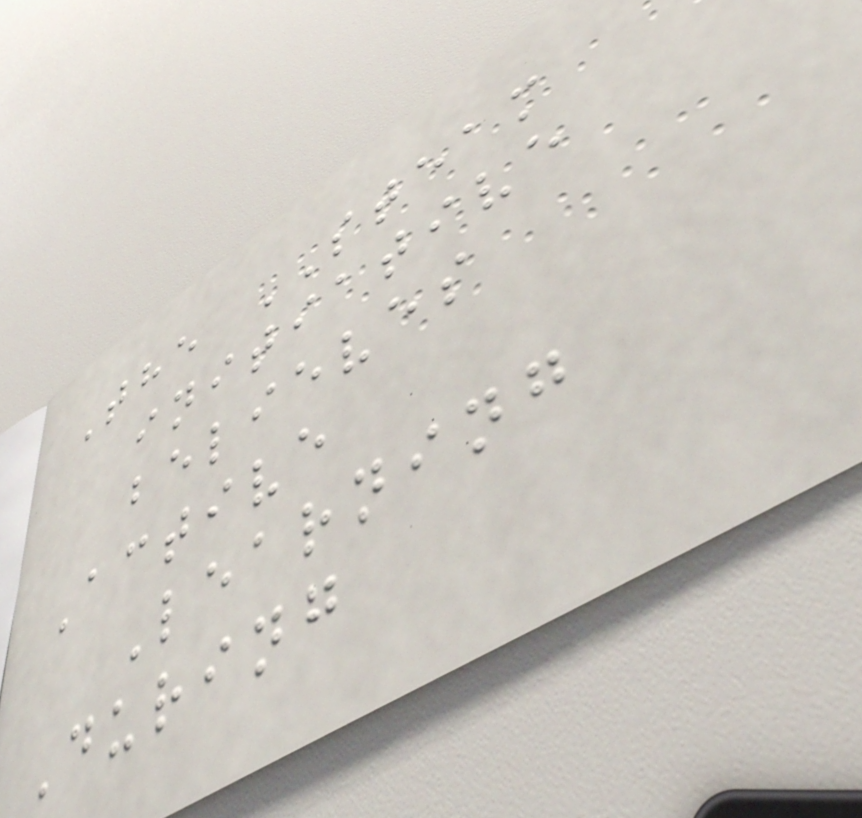The STEAM
initiative
believes
Active
Learning
During
